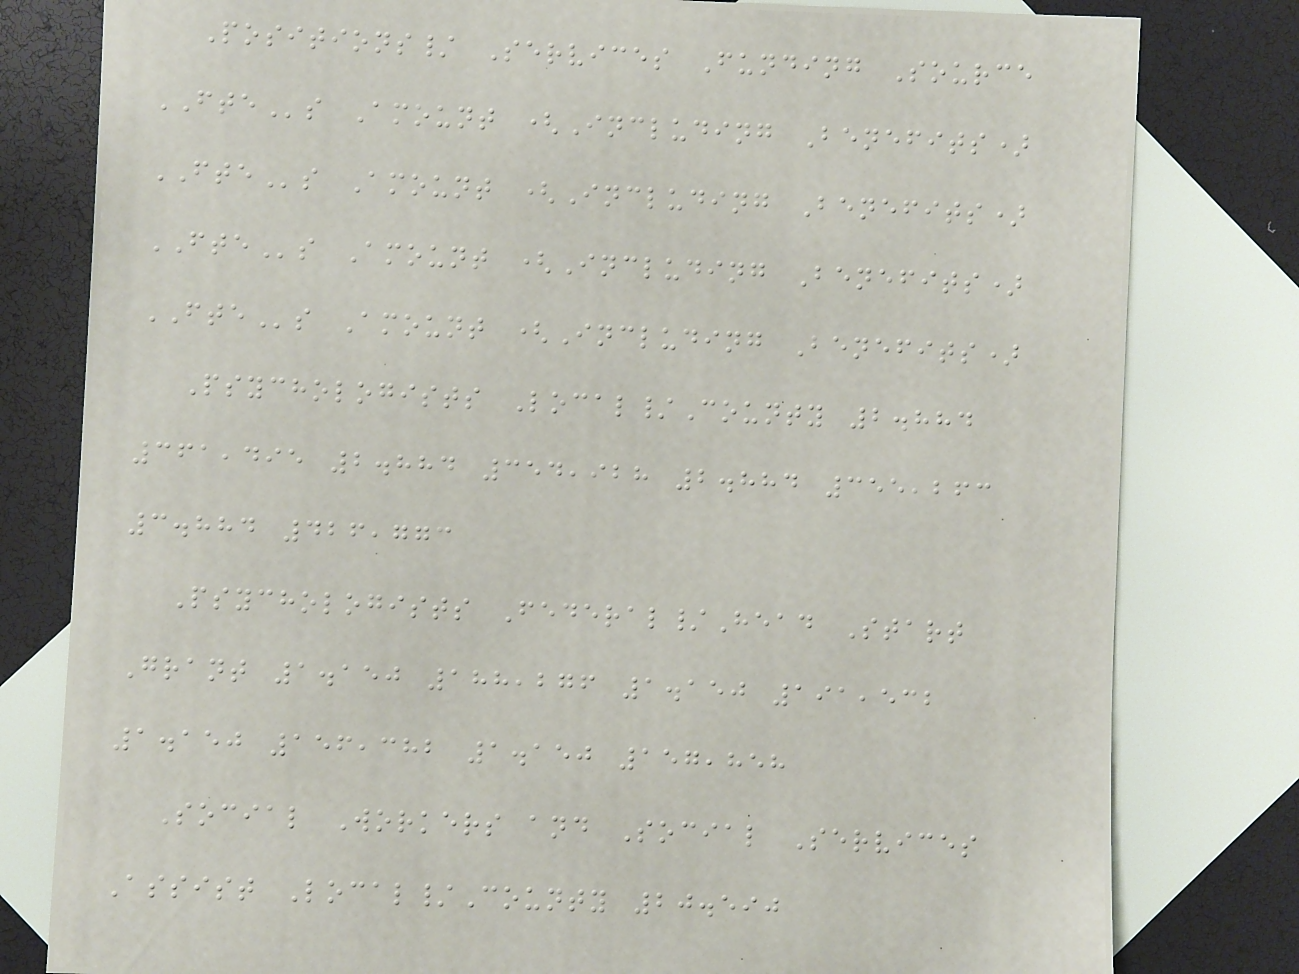Positions/ Services Funding Source
FTEs Amount (Including Benefits)
FTEs Amount (Including Benefits)
FTEs Amount (Including Benefits)
FTEs Amount (Including Benefits)
Psychologists Local/County 2.884
361,495 2.884 354,928 2.884 355,263
3.884 426,773
Psychologists Federal/Head Start
Grant 1.150 188,276 1.150 191,532
1.150 156,382 1.150 157,858
Social Workers and Social Services
Assist Local/County 20.590
